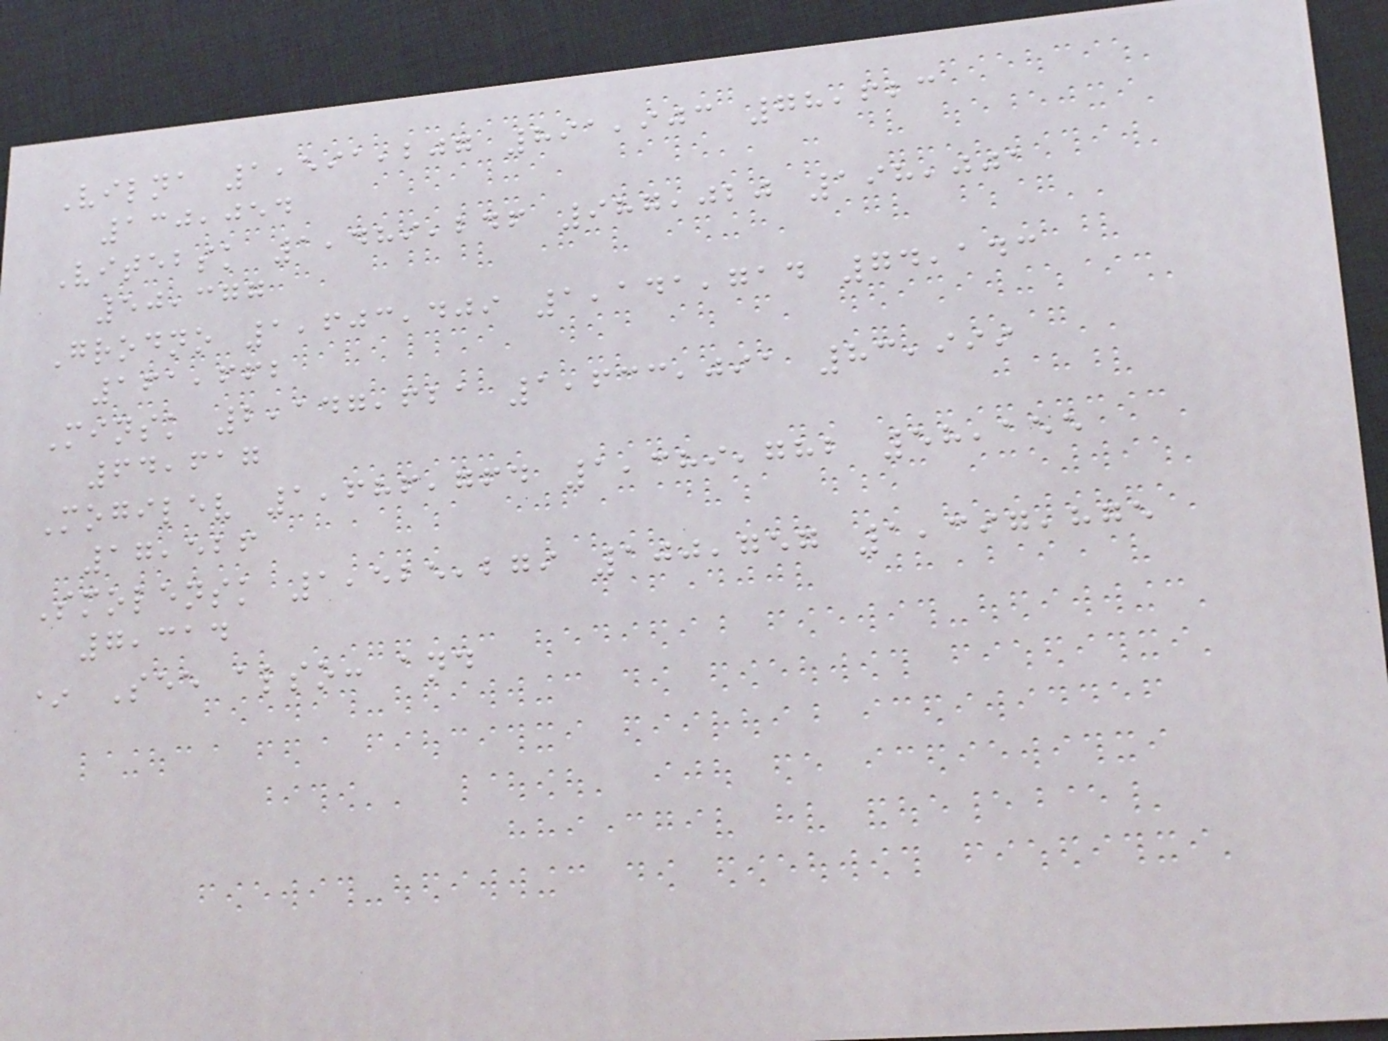Vilna 1,591,207 891,903 78,623
130,054
Vitebsk 1,489,246 987,020 198,001
50,377
Grodno 1,603,409 1,141,714 74,143
161,662
Minsk 2,147,621 1,633,091 83,999
64,617
Mogilev 1,686,764 1,389,782 58,155
17,526
Smolensk 1,525,279 100,757 1,397,875
7,314
* See also: and
